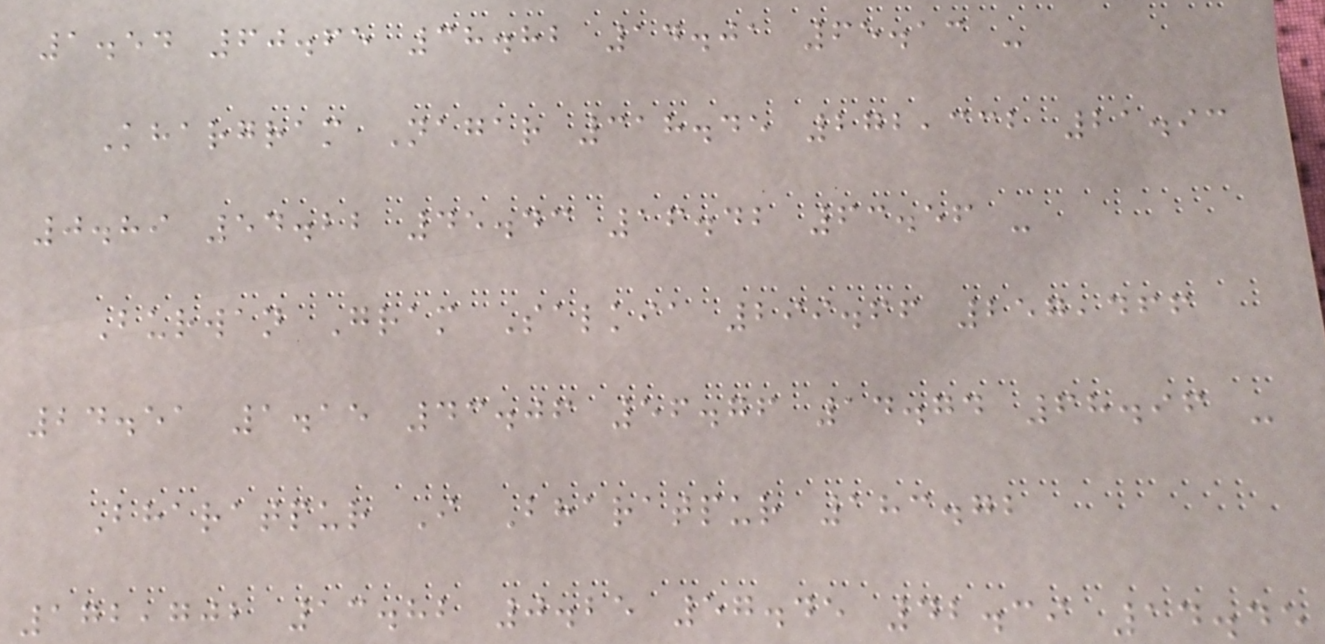1.54 60.65 38.82 14.01 65.13 -
Khargram Nagar 318.45 272,332 21.93
0.89 54.22 45.43 16.42 63.56 -
Burwan Gram Salkia 299.66 257,466
24.51 1.15 43.06 56.76 14.74 68.96 -
Bharatpur I Bharatpur 183.72
172,702 13.82 0.25 57.45 42.39 14.45
